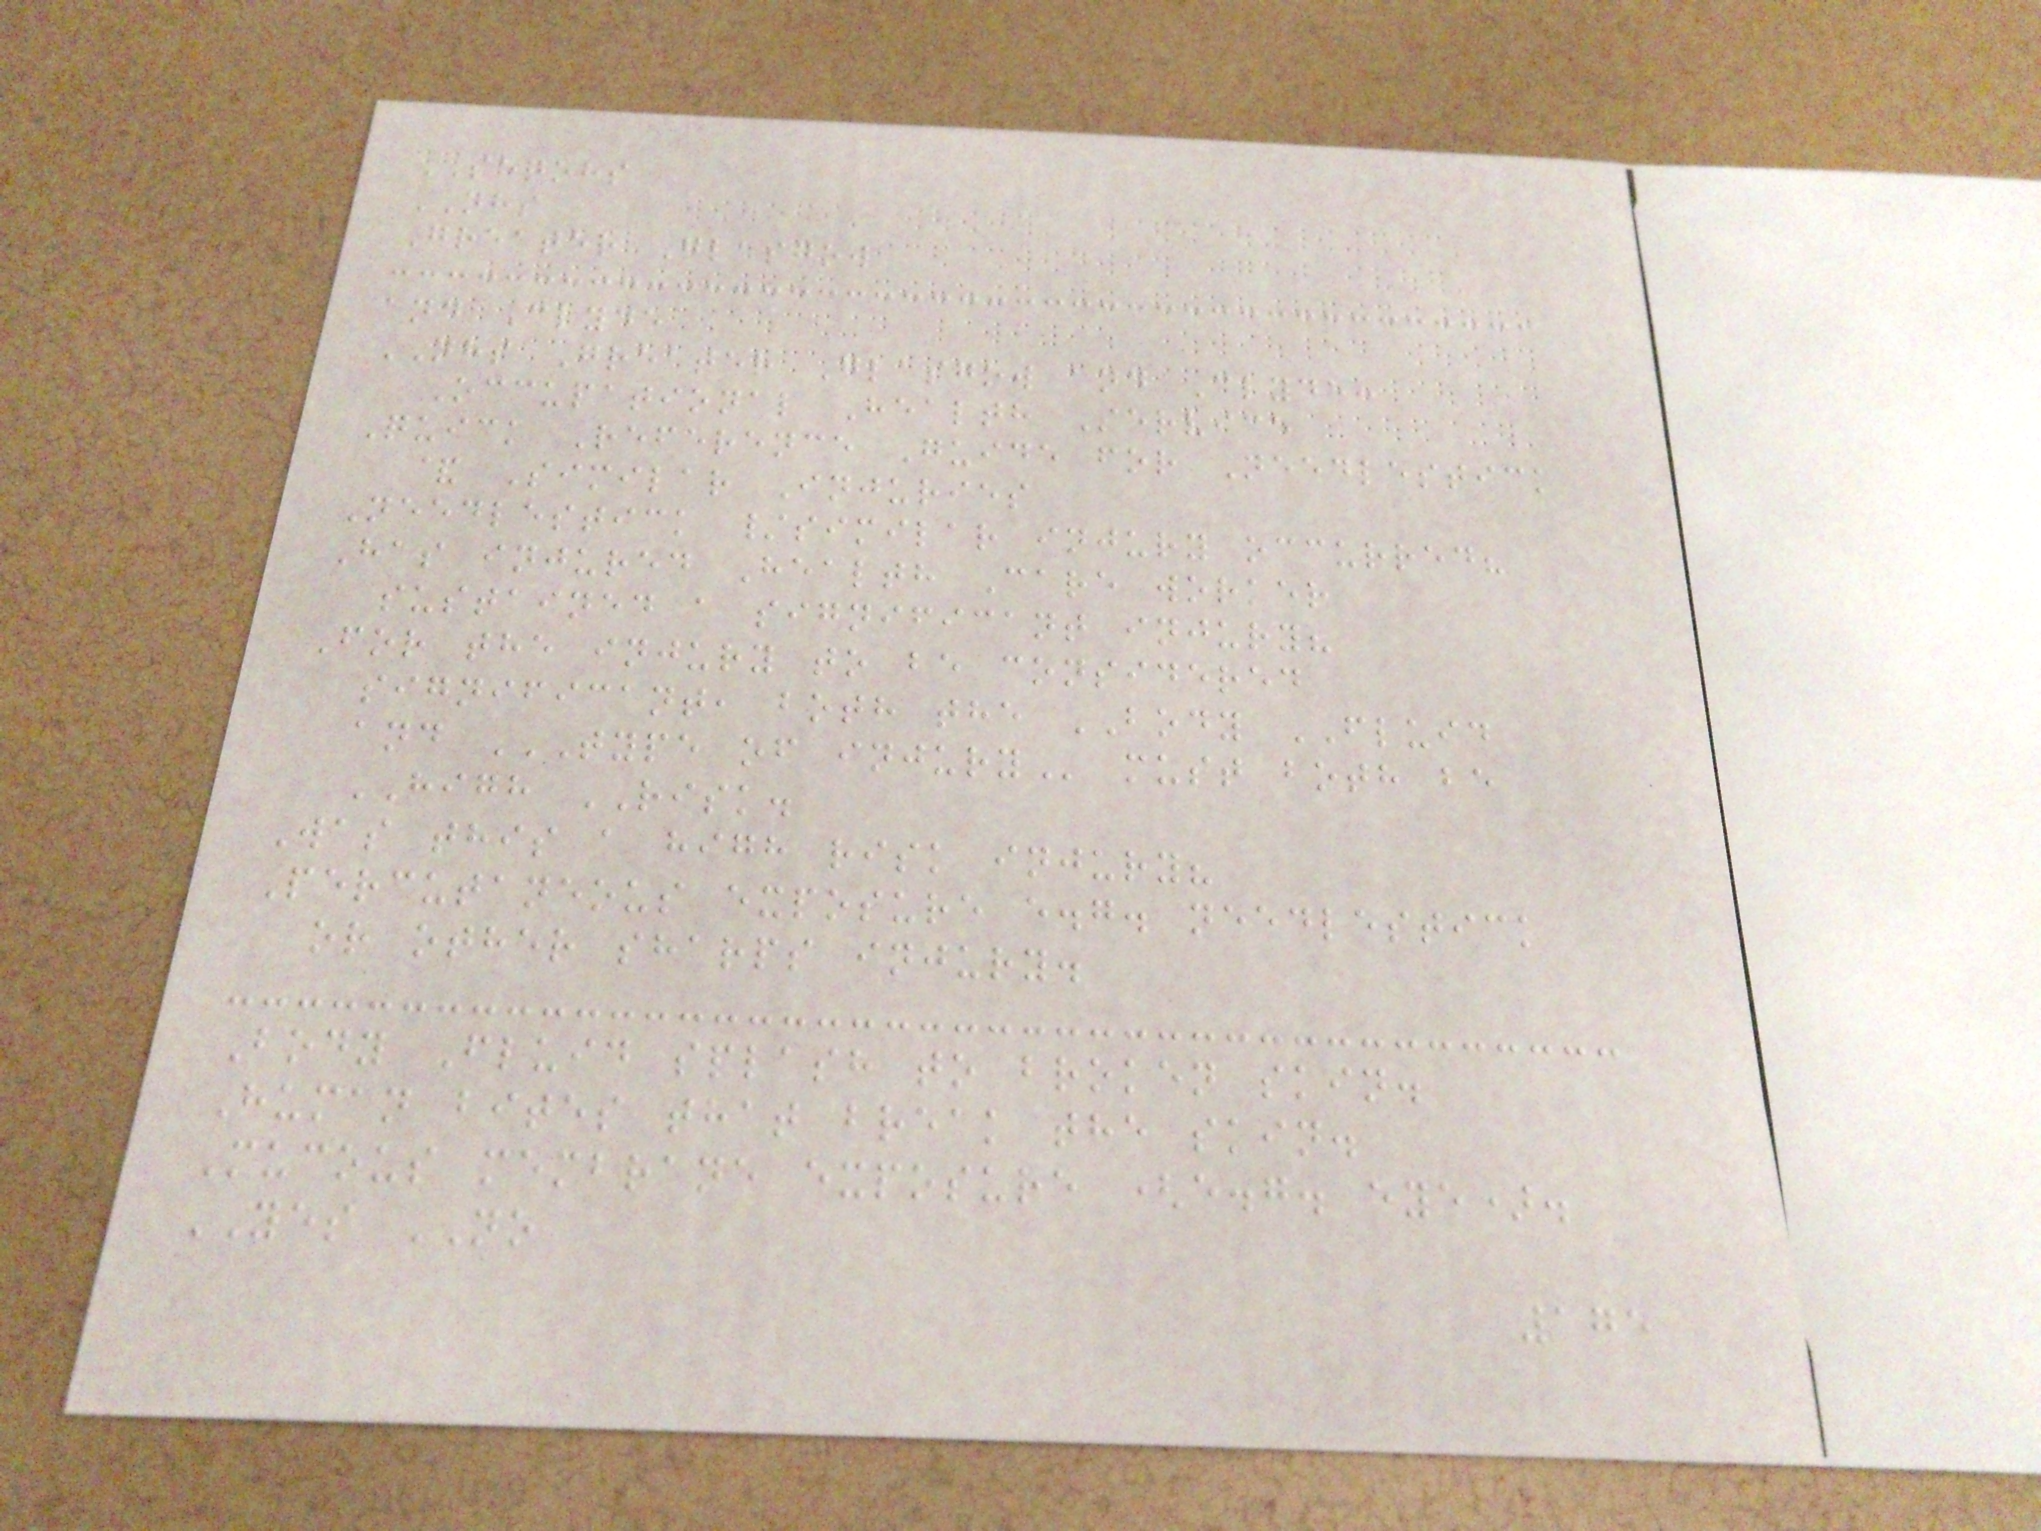SEQOHS
NHS
Greater Glasgow
and Clyde
NHS Greater Glasgow and Clyde:
Occupational Health Service
Quick Reference Guide for Needlestick
& Similar Injuries
Needlestick /similar injury occurred?
Has injured Health Care worker
sustained a significant injury?
For the injury to be considered
significant, both the BODY FLUID
and TYPE OF INJURY must both be
HIGH RISK.
Was this a high risk injury?
Percutaneous exposure e.g. needlestick
or other sharps injury.
Body Fluid splash to broken skin.
Human bites that break the skin.
Mucous membrane exposure (e.g. eye).
YES NO
175
